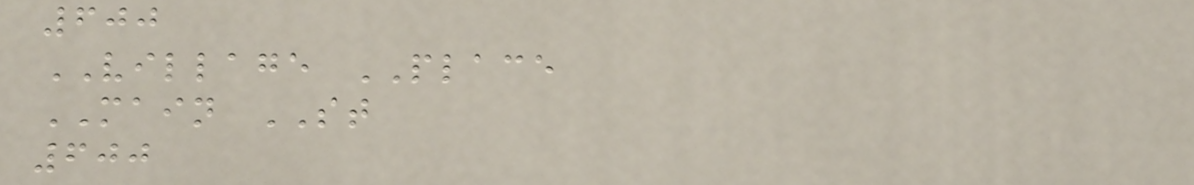600
VILLAGE PLACE
MAIN ST
600
